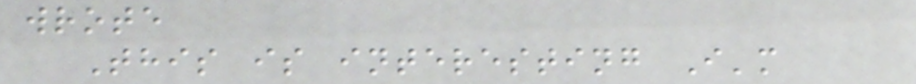wrote
This is interesting I'm
